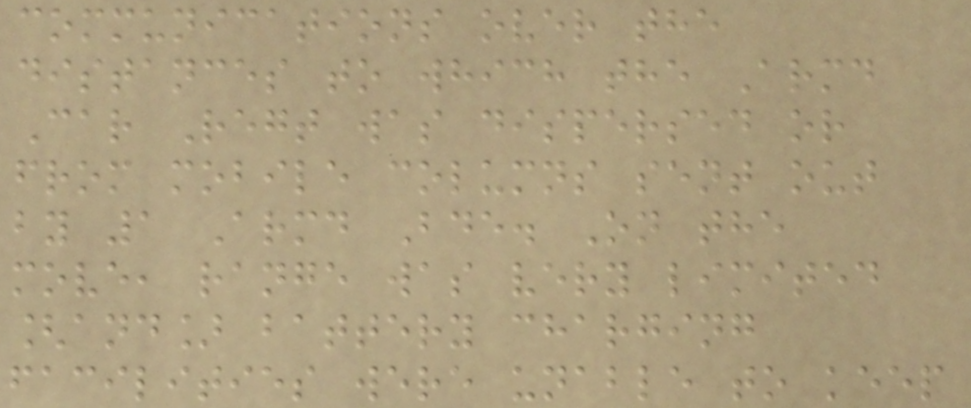communications over the
distances to which the Armd
Car Regt was dispersed or
from mobile columns sent out
by 1 Armd Bde. On the
move, range was very limited
[and] battery charging
facilities were unable to keep
